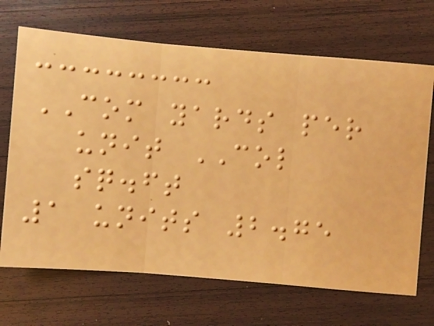COM yards per
unit COL
sq.ft
1 units 2.75
